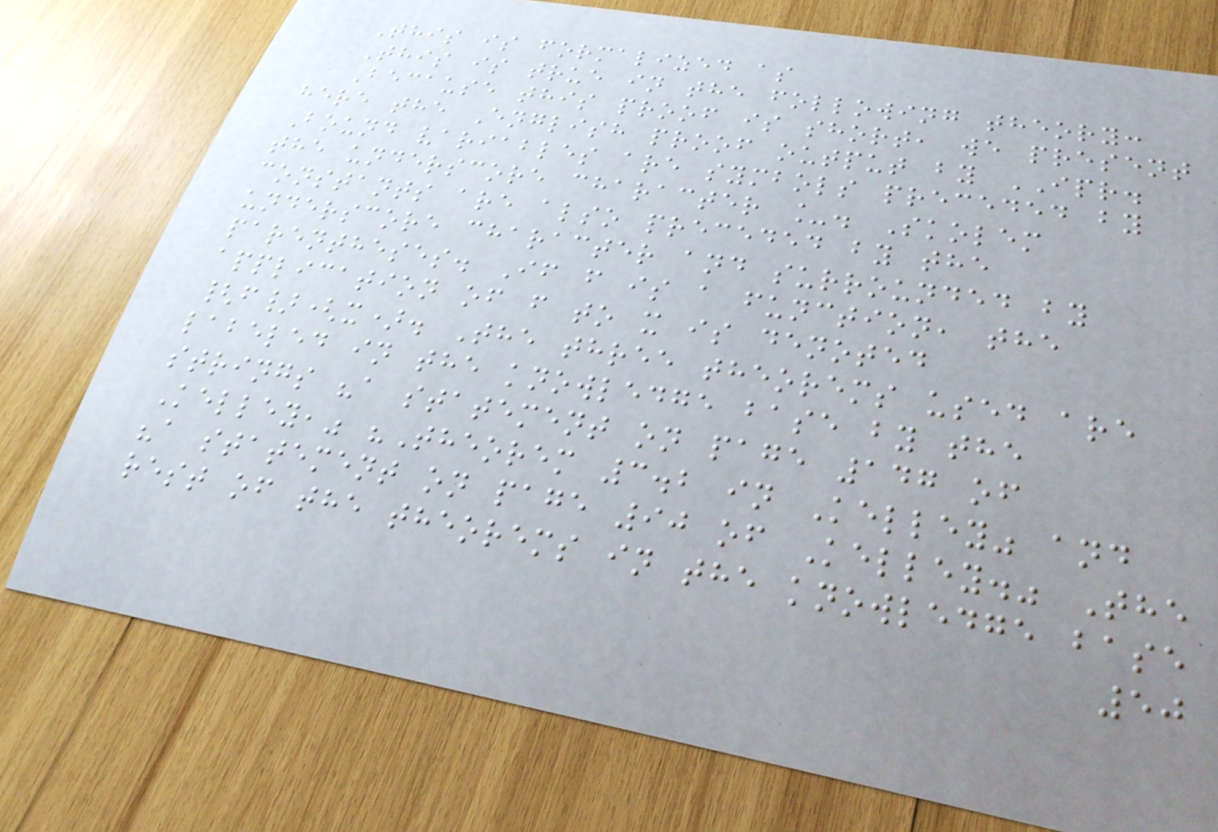This is formalized as
This is true in the following theory:
Because this proof is short, we present
here the English proof output by IPR.
Bound variables are symbols preceded by
the underscore character _. Skolem
constants are also preceded by the
underscore character and surrounded by
parentheses. If f is a function, the
application of f to x is denoted
{f}(x). The three theorems used are
labeled in the knowledge base by the
strings "a statement on page 147 of
Kelley," "Theorem 3.2 in Kelley" and
"a statement on page 90 of Kelley." The
rest of the theorems in the knowledge base
50
